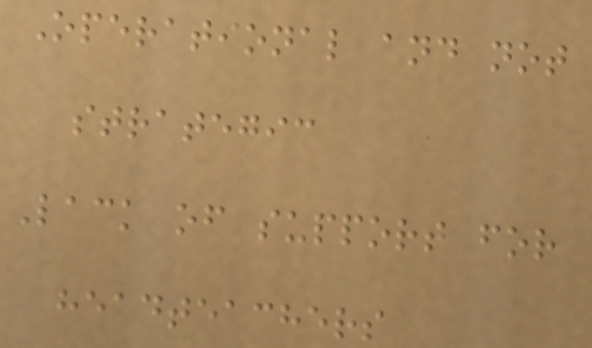Operational and not
strategic
Lack of support for
headteachers
